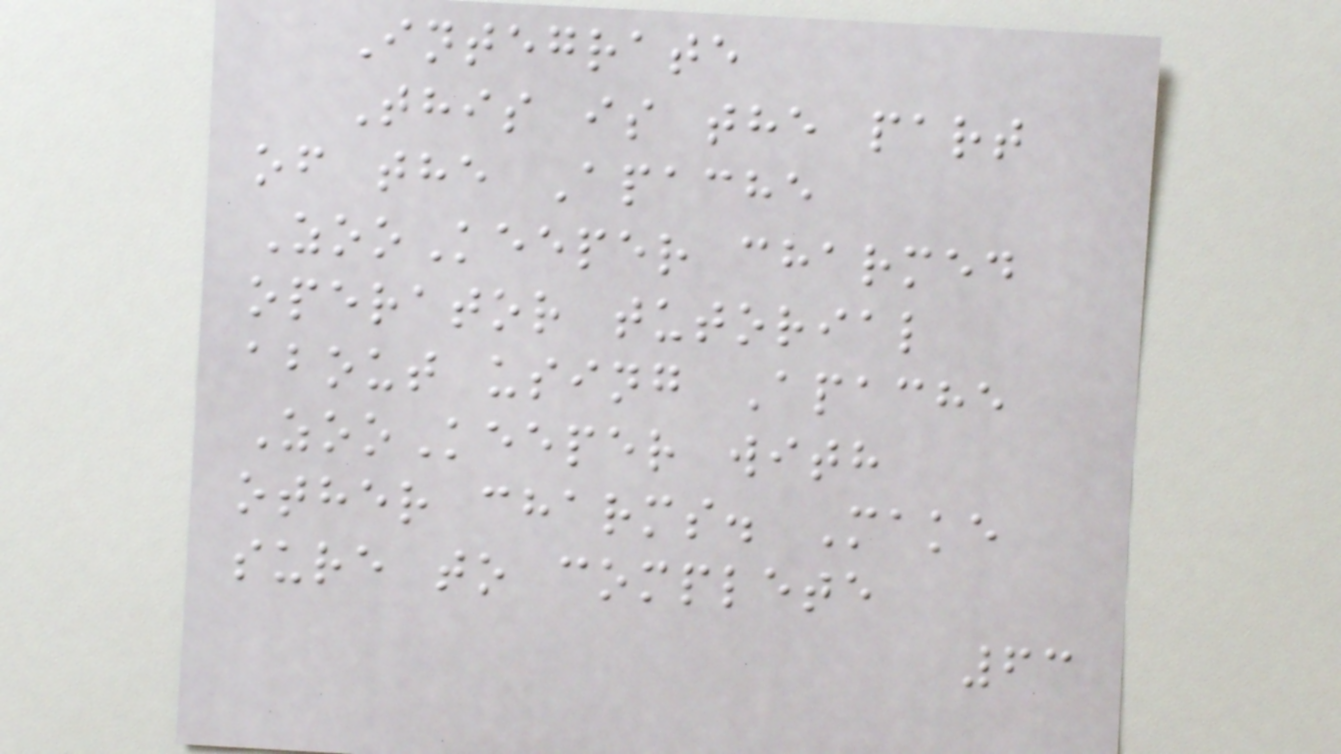Integrate
This is the part
of the Apache
ZooKeeper charmed
operator tutorial
about using Apache
ZooKeeper with
other charms. Make
sure to complete
63
